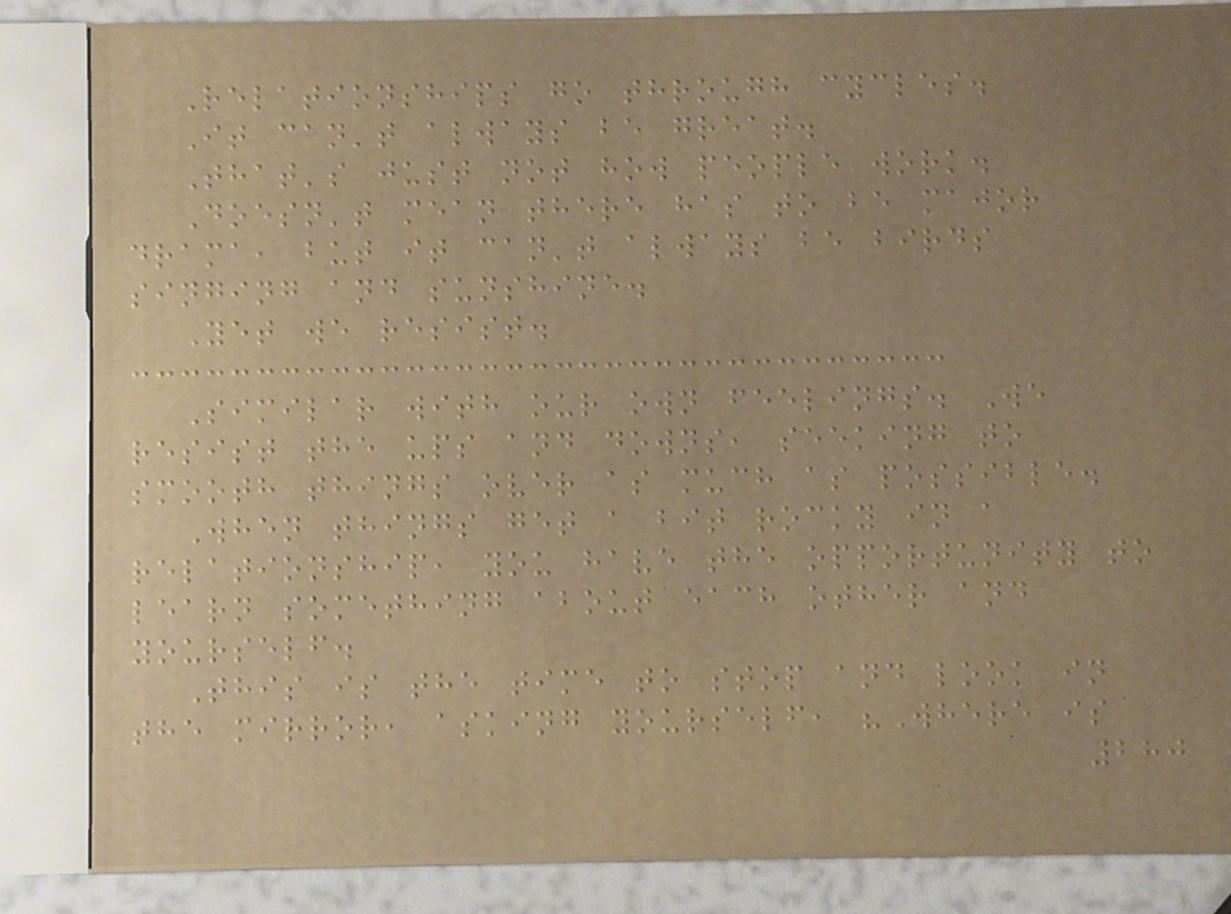Relationships go through cycles.
It can't always be great.
That's just not how people work.
Doesn't mean there has to be major
drama, but it can't always be birds
singing and sunshine.
Yet we resist.
Similar with our own feelings. We
resist the ups and downs, seeking to
smooth things over as much as possible.
When things get a bit rocky in a
relationship, you have the opportunity to
learn something about each other and
yourself.
This is the time to stop and look in
the mirror, asking yourself, "Where is
280
